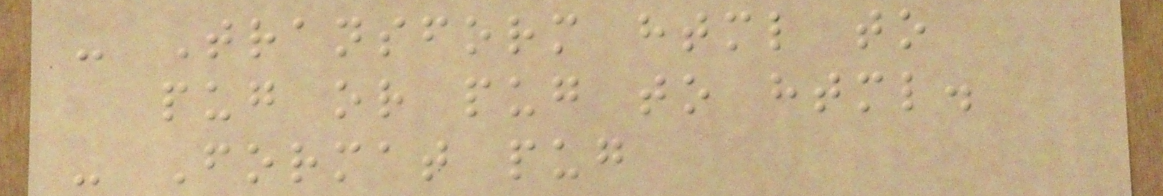- Transform html to
pug or pug to html.
- Format pug
